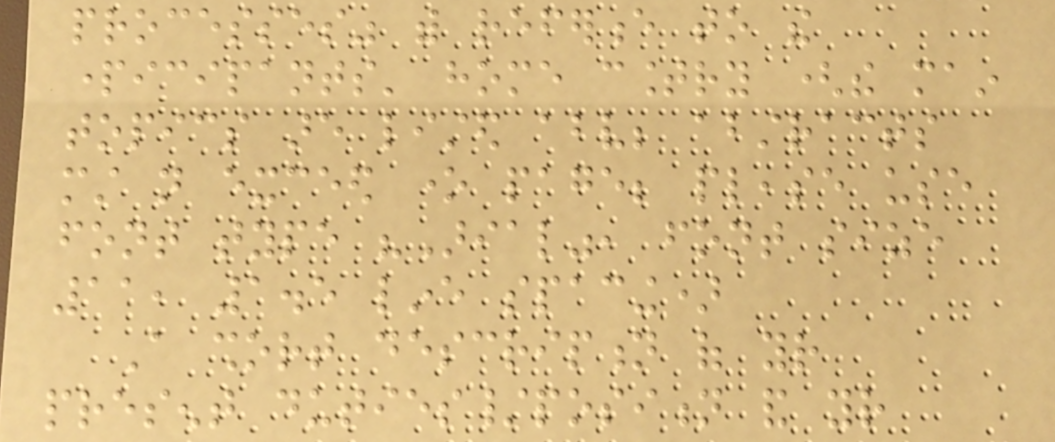processes" with reference to the
participants' home country (the main
topics are listed above; abstracts
must not exceed one page; please use
font type "Arial", font size
11, 1.5 line spacing)
A short description of your
present duties/position and your
